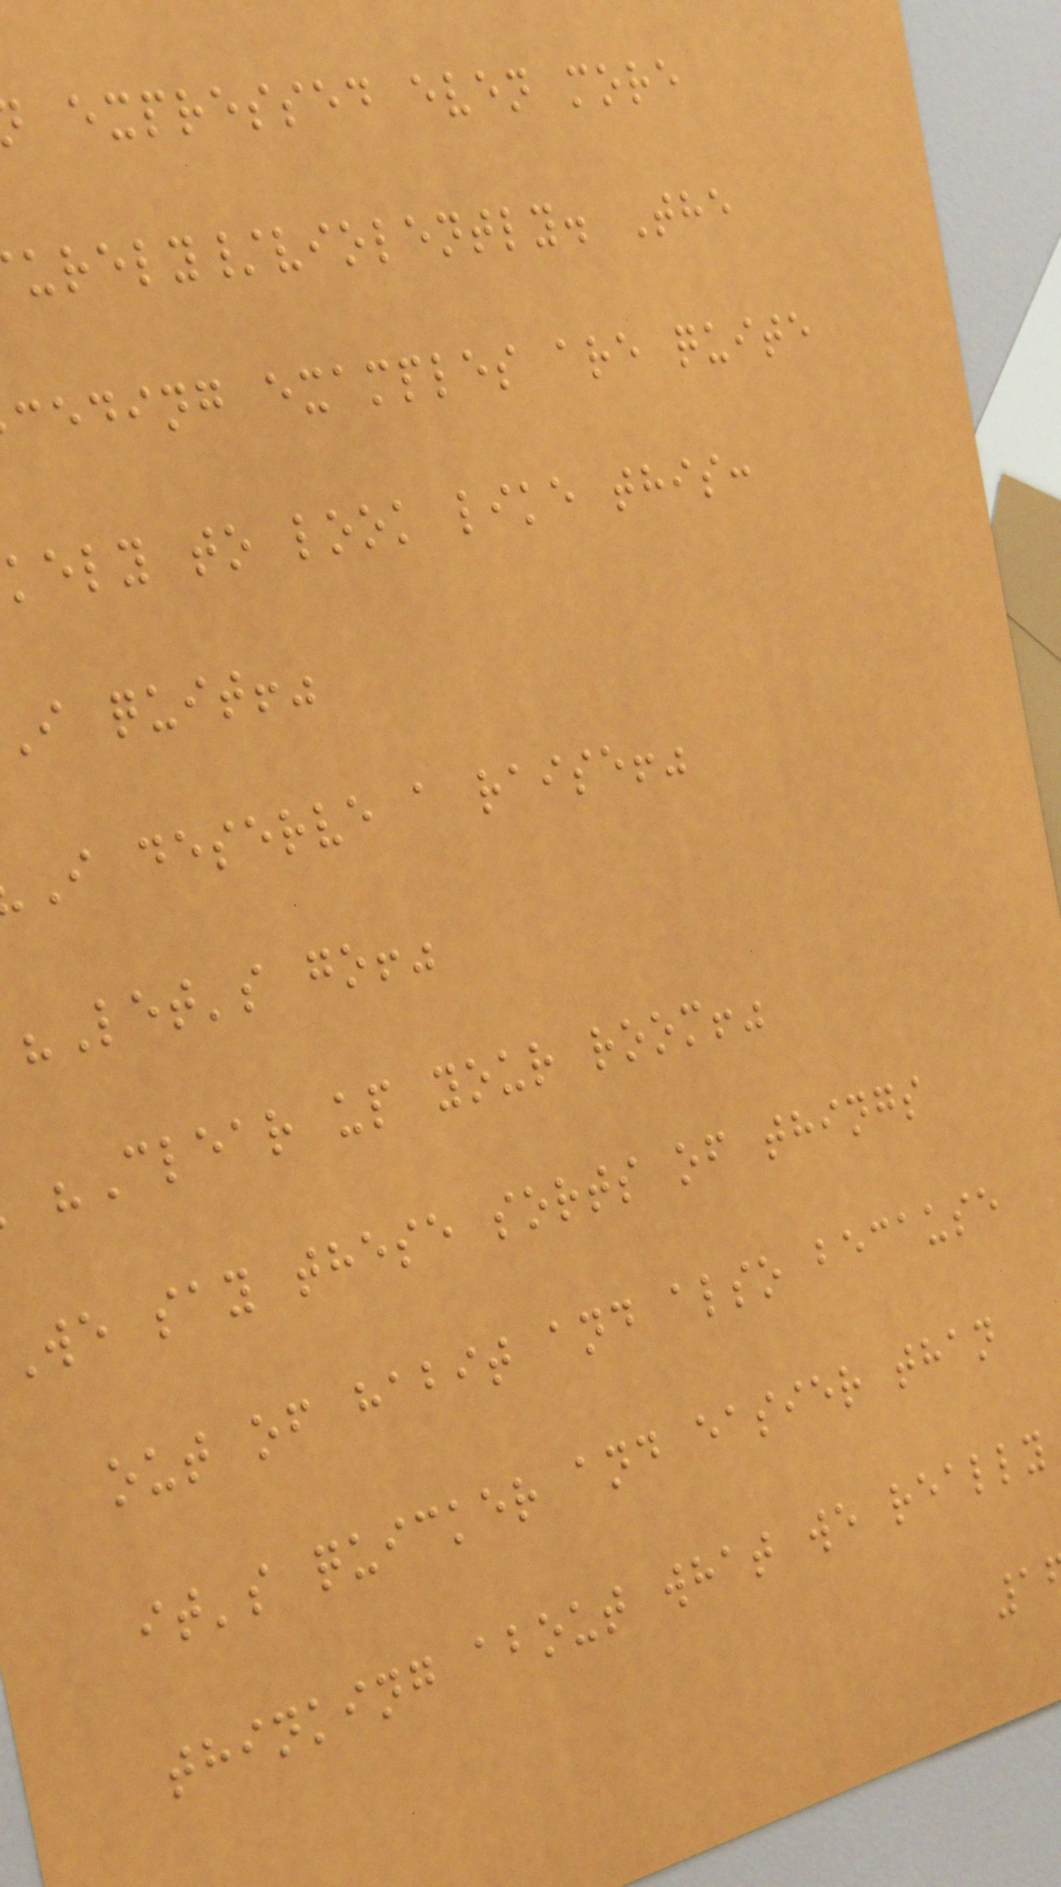expressed even more
urely/violently. The
ceding examples are quite
kely to look like this:
i quit!"
I deserve a raise!"
"Let's go!"
"Clear up your room!"
We say these sorts of things
out of habit and also because
it's quicker and easier than
thinking about what we really
